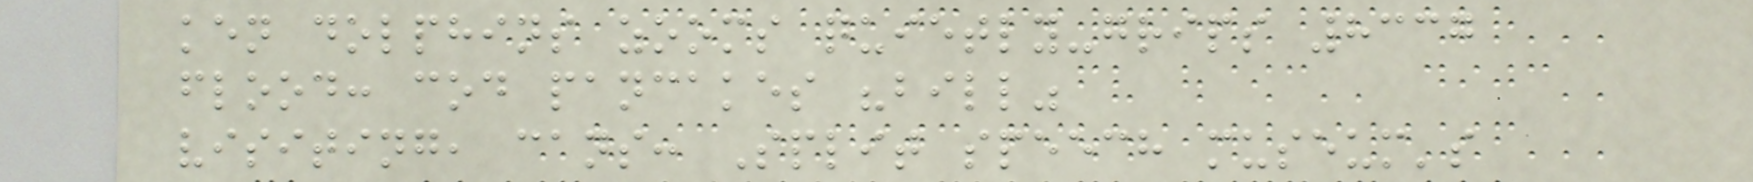ken dolphins zooms quietly-grips 8337
flood: cod pancakes "bill"
visiting, cans: Split speech museum's
